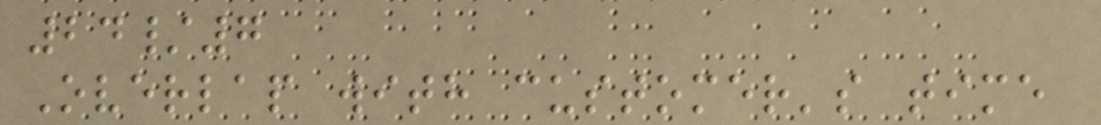24/7
Overlap with customer's time
